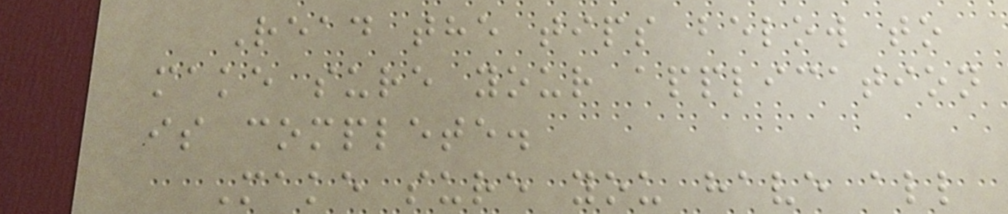Read the tips below to
make sure your application
is complete.
Make sure you have all
